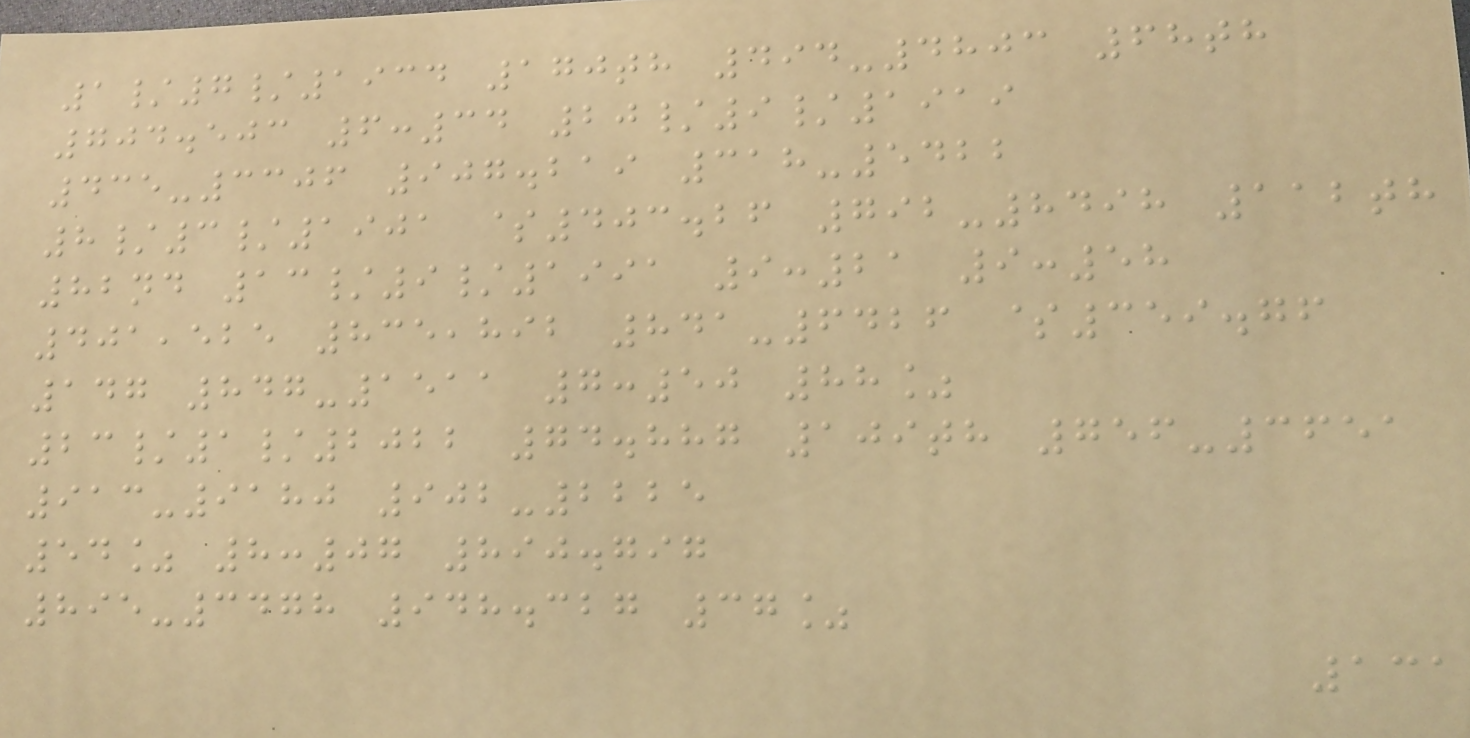1/7/1934 170th 494-4803 68th
704.503 6:34 20/9/1919
435-3306 907.219 318-5422
8/3/1901 $403.26 792-8498 112th
82nd 13/9/1991 9:21 9:58
401,525 835,892 841-6426 $359.76
147 847-1511 7:50 88%
23/1/2022 74.887 109th 756-3651
913-9180 902-2225
54% 8:07 890.797
895-3478 948.327 37%
131
